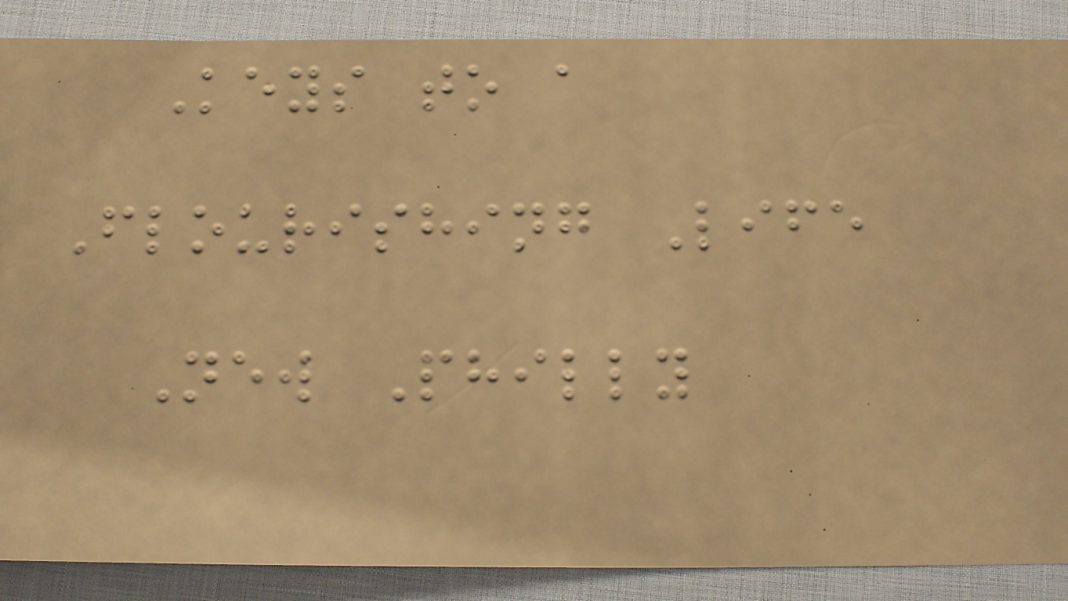Keys to a
Flourishing Life
New Philly
